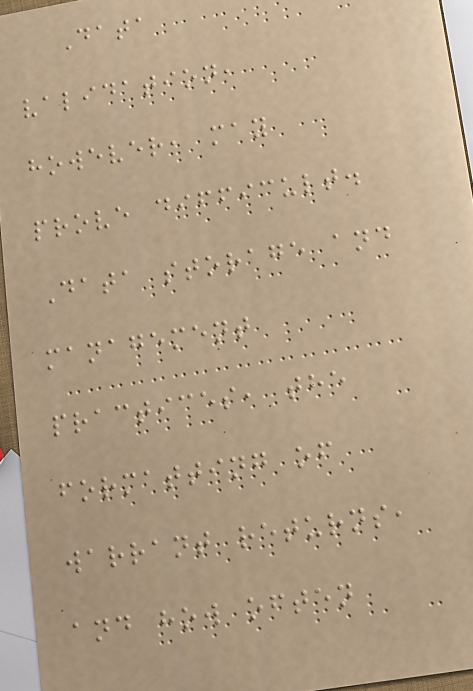Data
validation,
however, may
prove difficult.
Data storage and
management
practices, the
formatting of
warrant returns,
and how often
